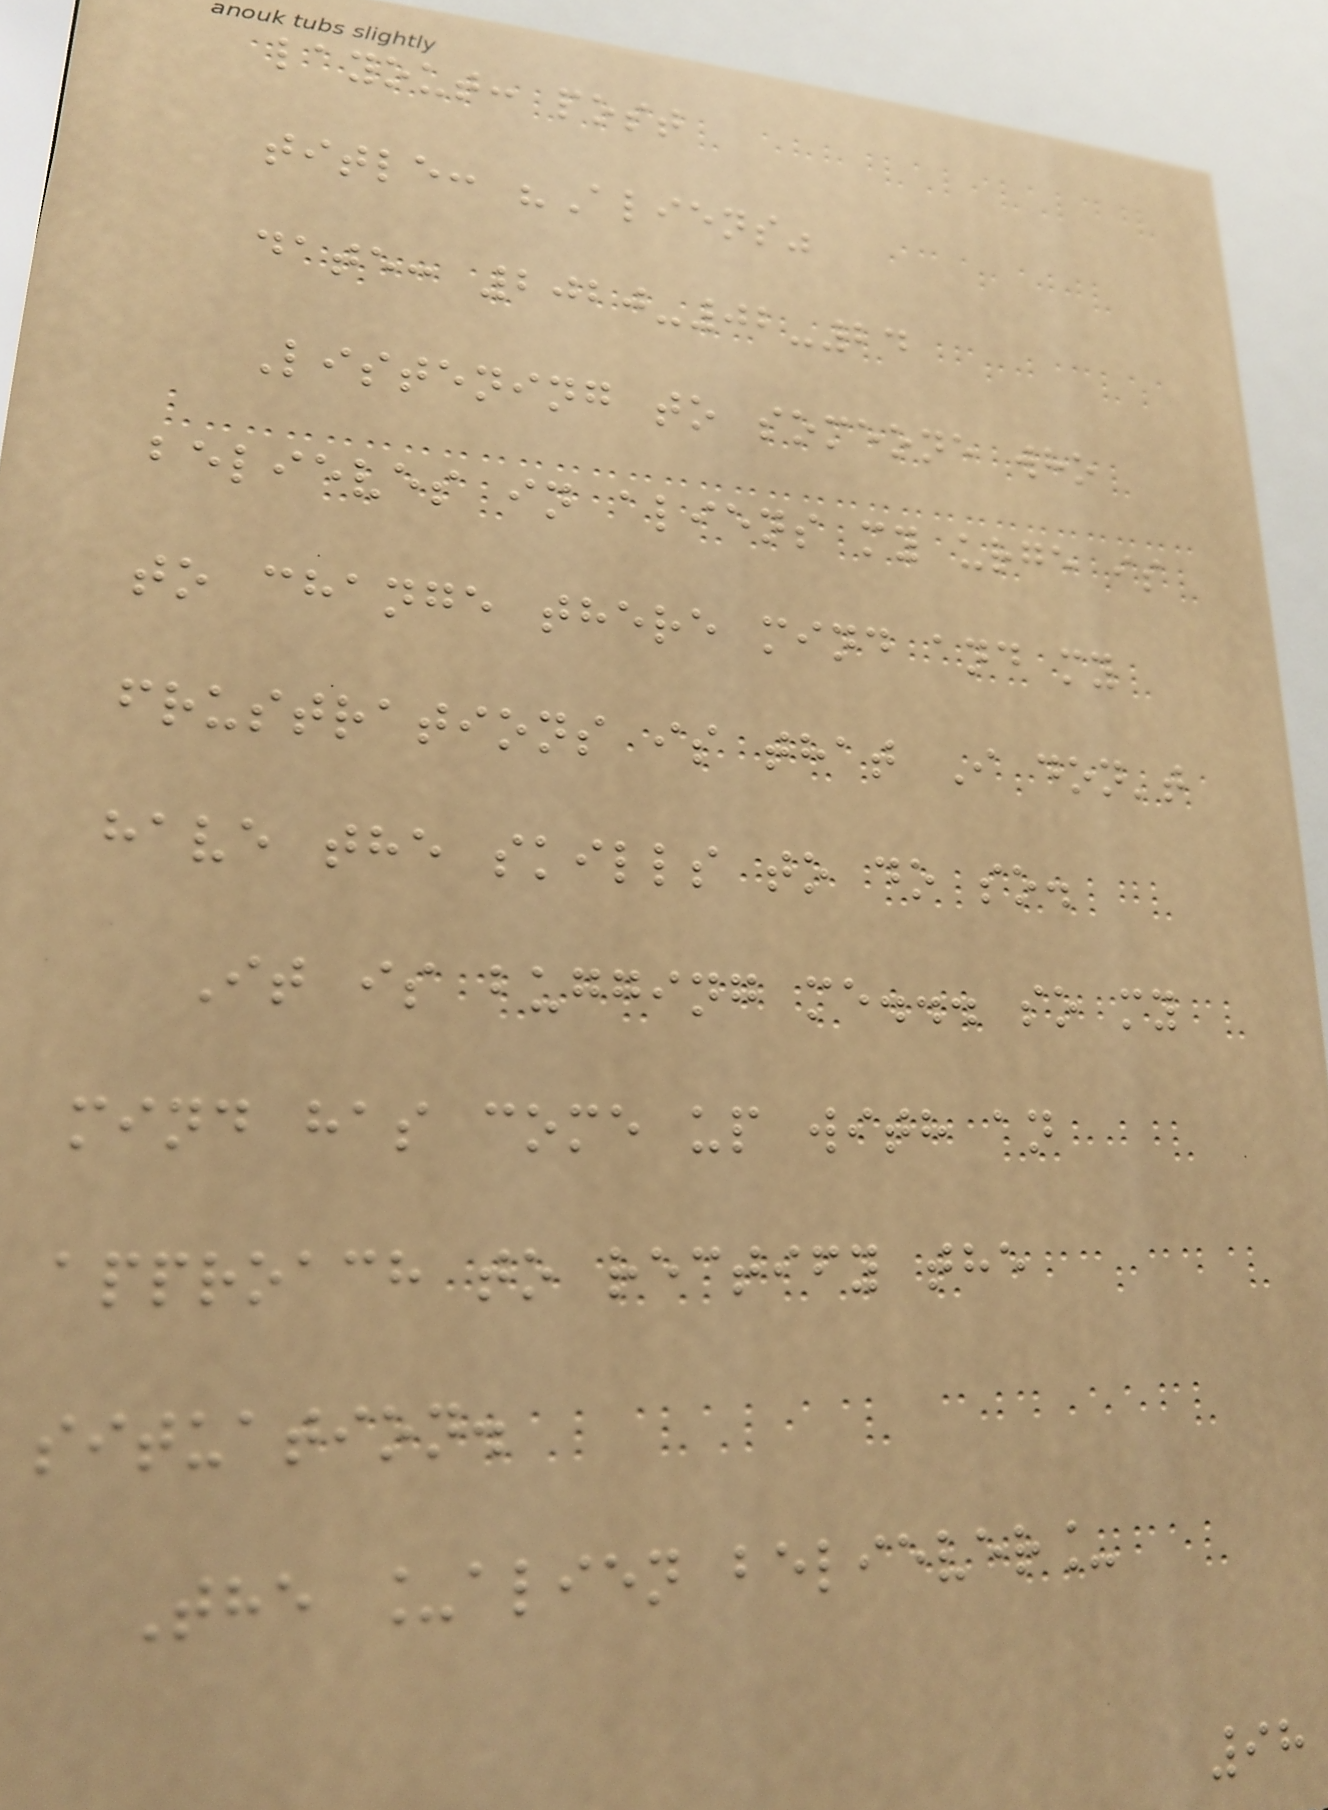layout: post
title: "Aliens"
date: 2020-02-24
Listening to someone who
believes in aliens my urge is
to change there mind and my
frustrations is that I don't
have the skills to do so.
It is bugging me... so my
mind has come up with an
approach to rectify the
situation.
The _alien believer_
98
